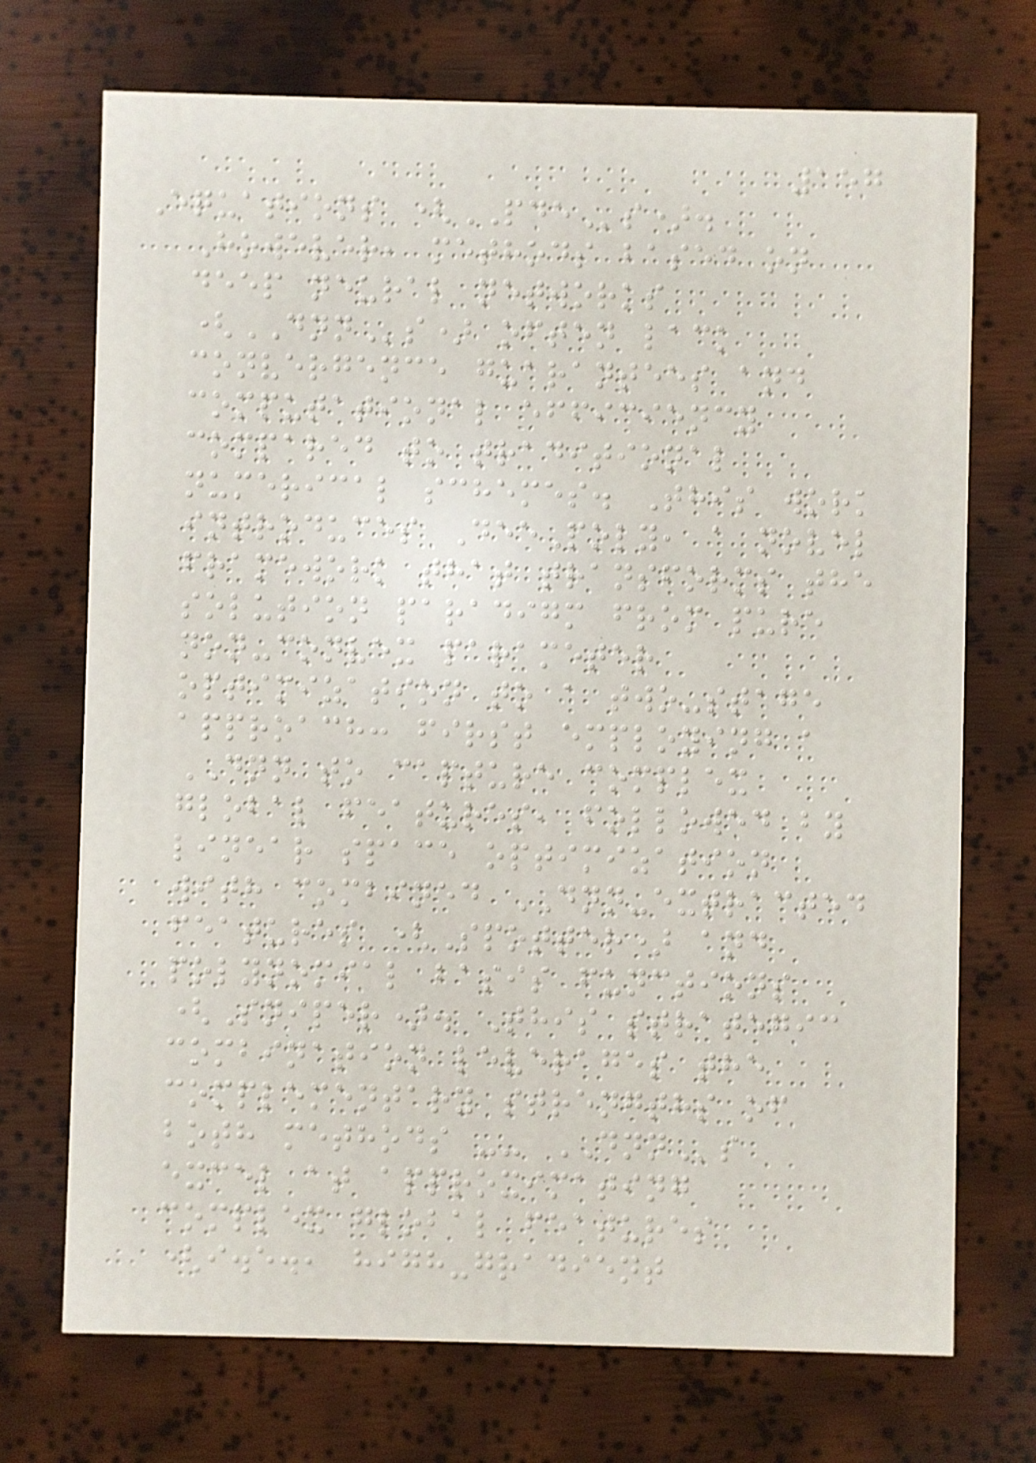157
Equations (PDEs).
However, methods based on
deep neural networks
(DNNs) often lack
convergence guarantees and
computational efficiency
compared to traditional
numerical schemes. This work
introduces DeePoly, a novel
framework that transforms the
solution paradigm from pure
non-convex parameter
optimization to a two-stage
approach: first employing a
DNN to capture complex
global features, followed by
linear space optimization
with combined DNN-extracted
features (Spotter) and
polynomial basis functions
(Sniper). This strategic
combination leverages the
complementary strengths of
both methods -- DNNs
excel at approximating
complex global features
(i.e., high-gradient
